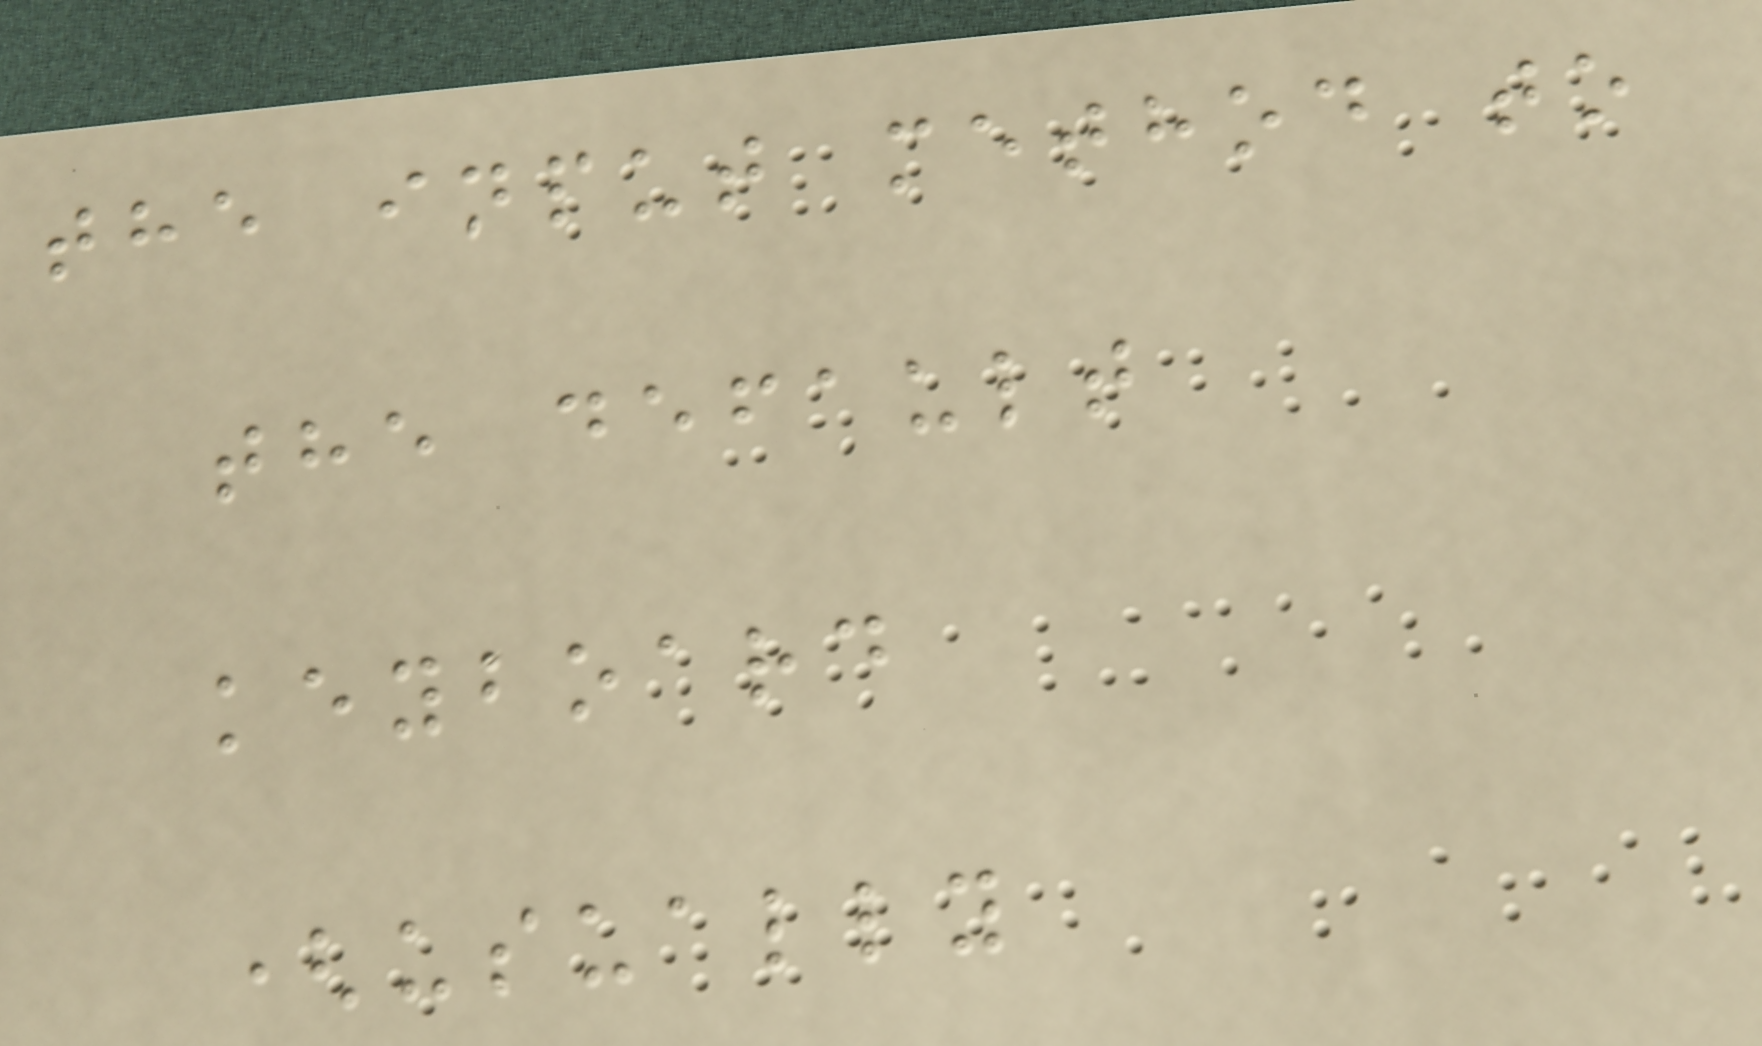the input method to
the default
keyboard
(usually
